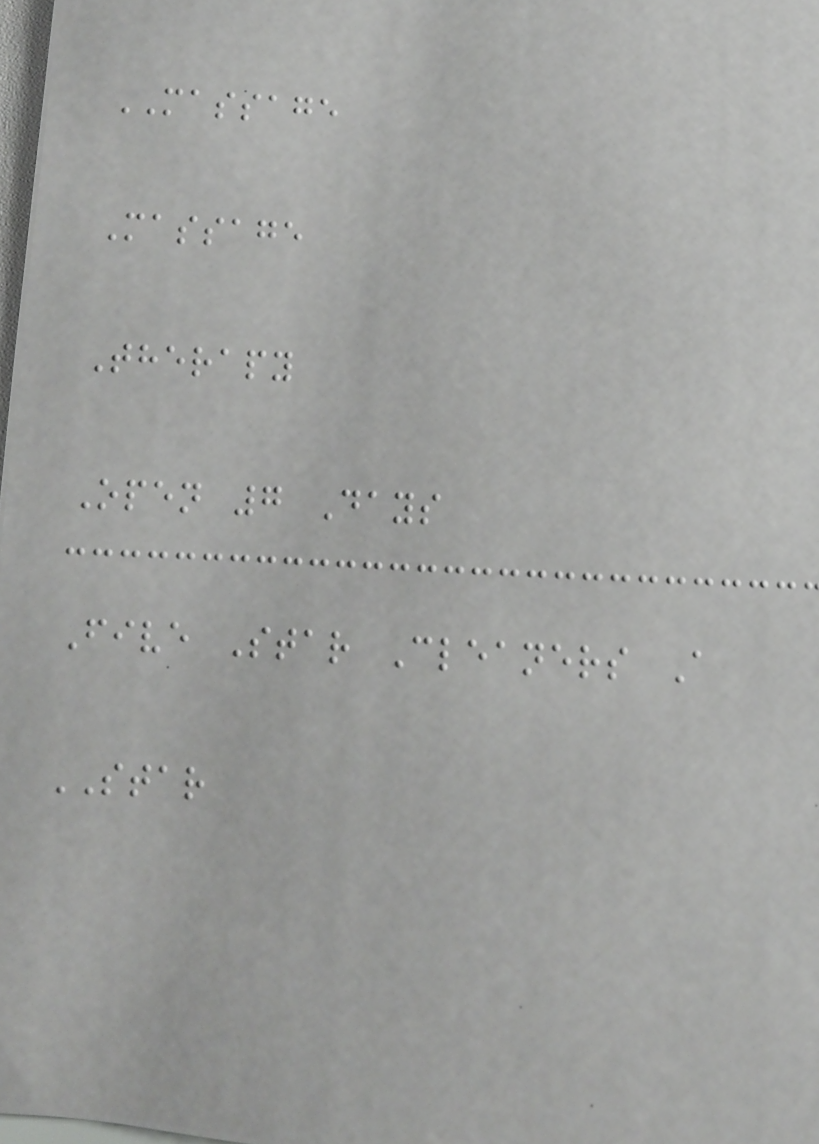MASSAGE
Massage
Therapy
Open 7 Days
Five Star Cleaners A
STAR
